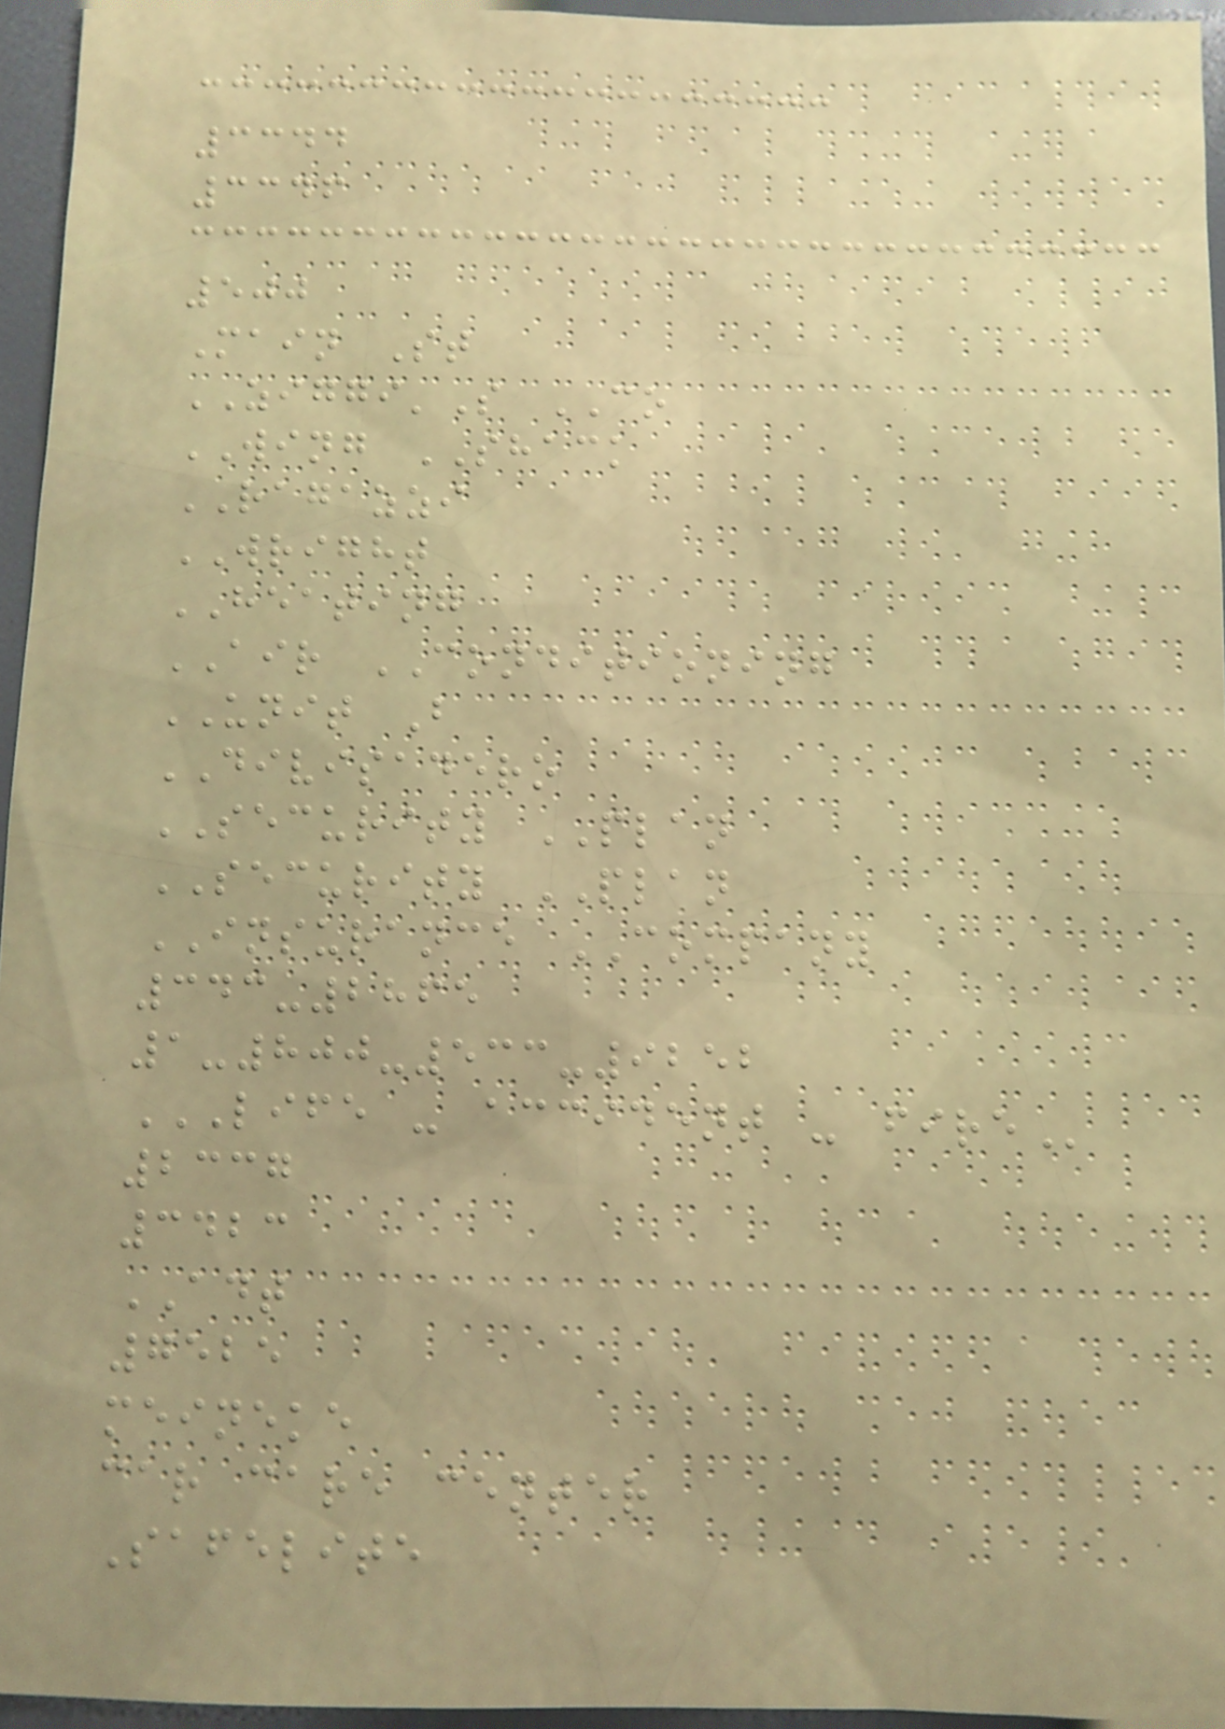3344
3346
500
Main St
ZIGGI'S CO
WING SHACK
RAGAZZI
WRIGHT
HEATING
AIR CONDITIONING
UNIT B
DIVISADERO
SECURITY PLAN
SECURITY PLAN
INSURANCE COMPANY
343-2865
1-800-533-9252
LIFE - ACCIDENT - FIRE
2337
3423
ADT
7525
meineke
car care center
Safelite
